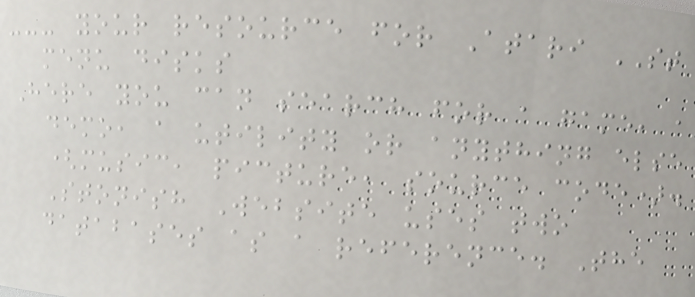--- your resource for Atari ST
menu disks
Here you can search for a game, a
demo, a utility or anything else
(music, picture, source code).
Stonish Website uses two
databases as a reference. The
